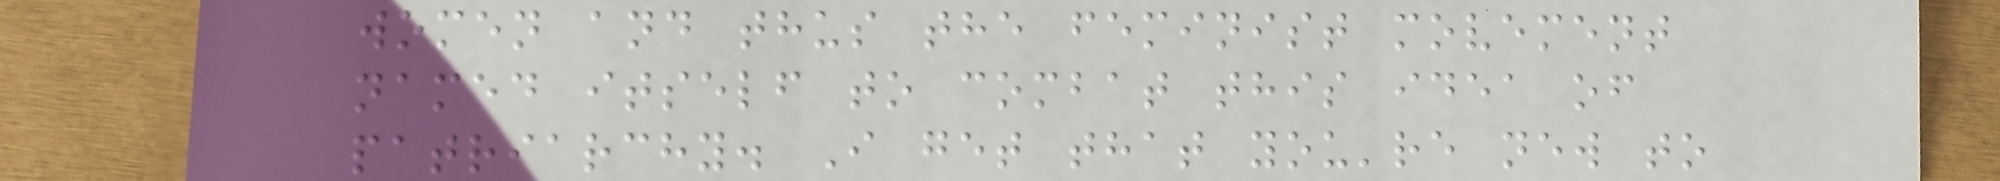women and thus the feminist movement
named itself to combat this idea of
patriarchy. I get that you're new to
